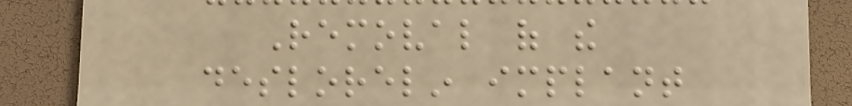Removal of the
deslorelin implant
